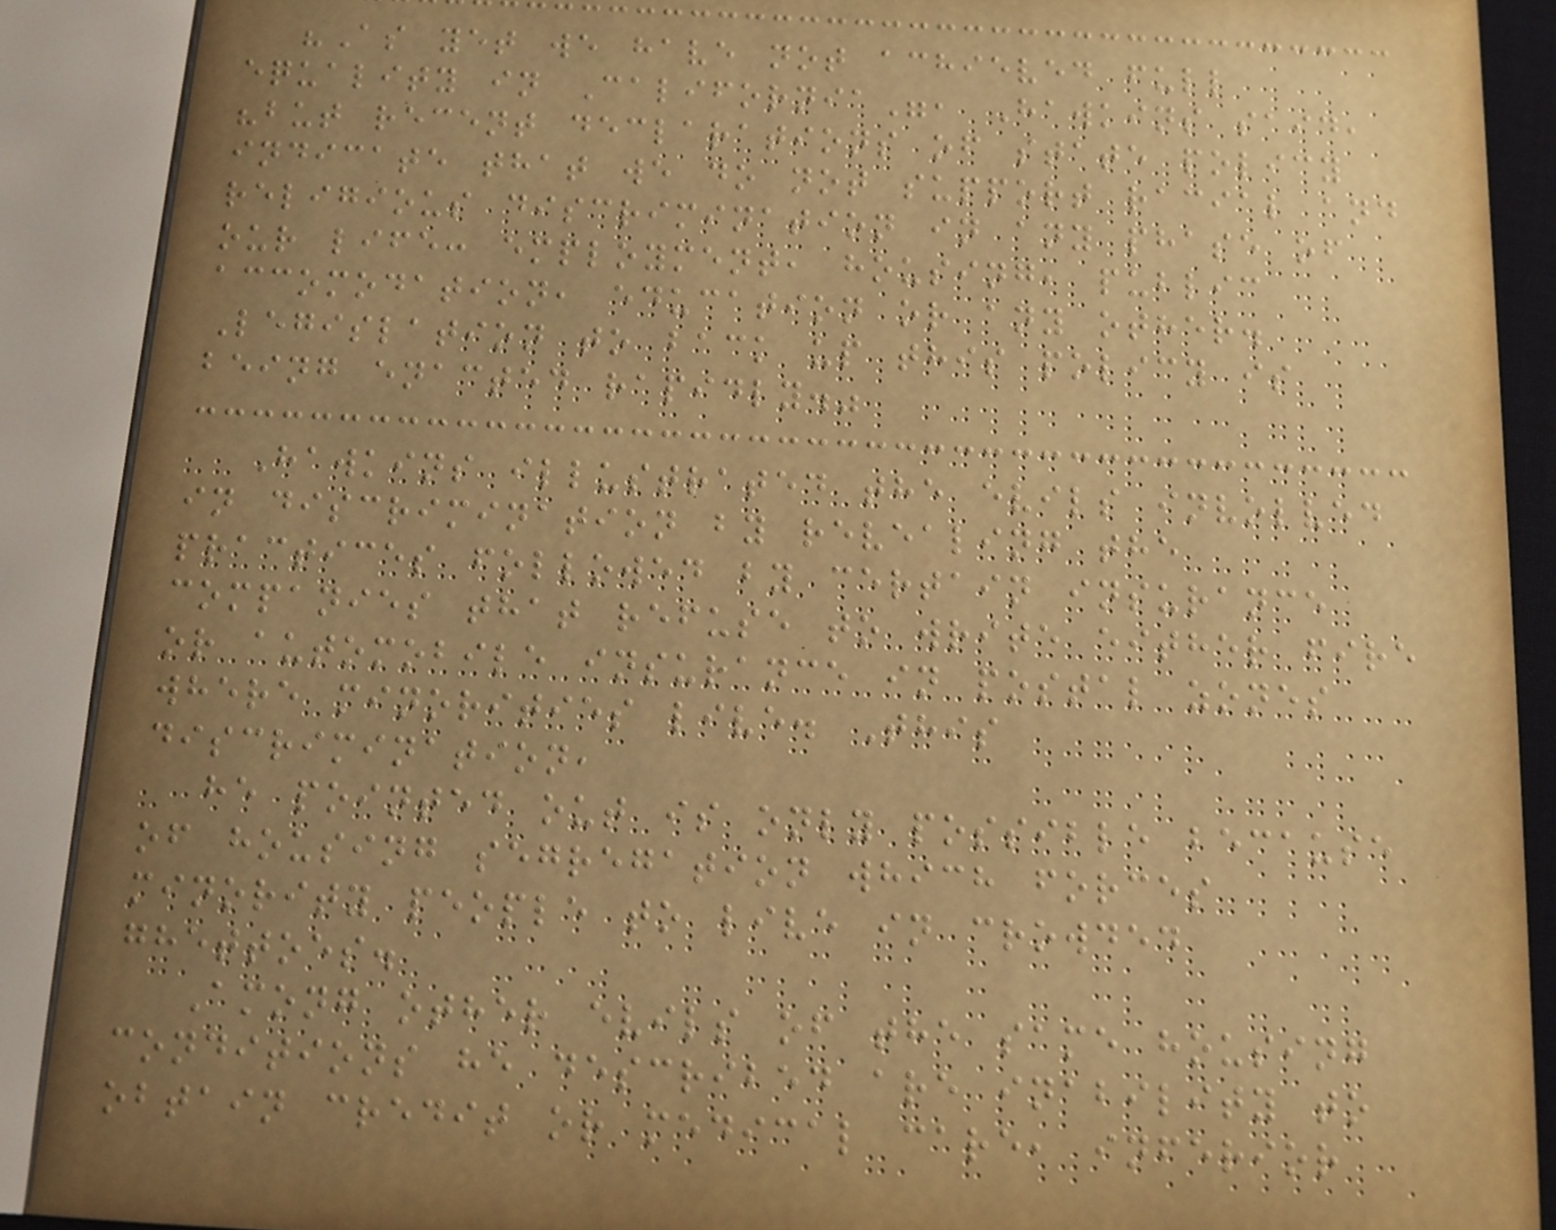"As yet we have not achieved full
equality in California", Hawkins said,
"but recent declarations of state policy
indicate that we do not support racial and
religious discrimination in any phase of
our life: employment, housing, public
accomodation, education or any other.
Legislation to back up this policy is
being enacted rapidly."
Hawkins illustrated the evils involved
in discrimination by revealing the
practices followed by certain insurance
companies that refuse to write either fire
or automobile insurance in postal zones
where minorities live. This
discrimination,
he pointed out is only possible because
of housing segregation which forces
minority people to live in crowded
ghettoes.
Among other evils of the same housing
conditions he described are inability to
obtain credit or medical care, inferior
